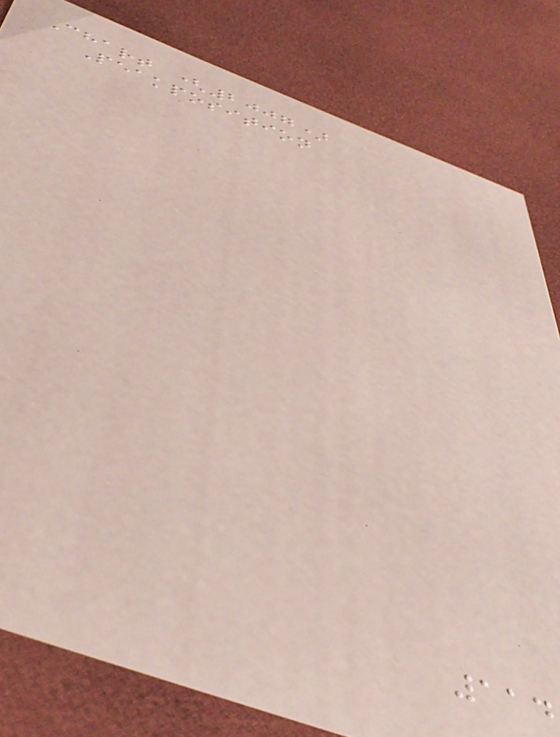Chart (2007)
Peakposition
114
